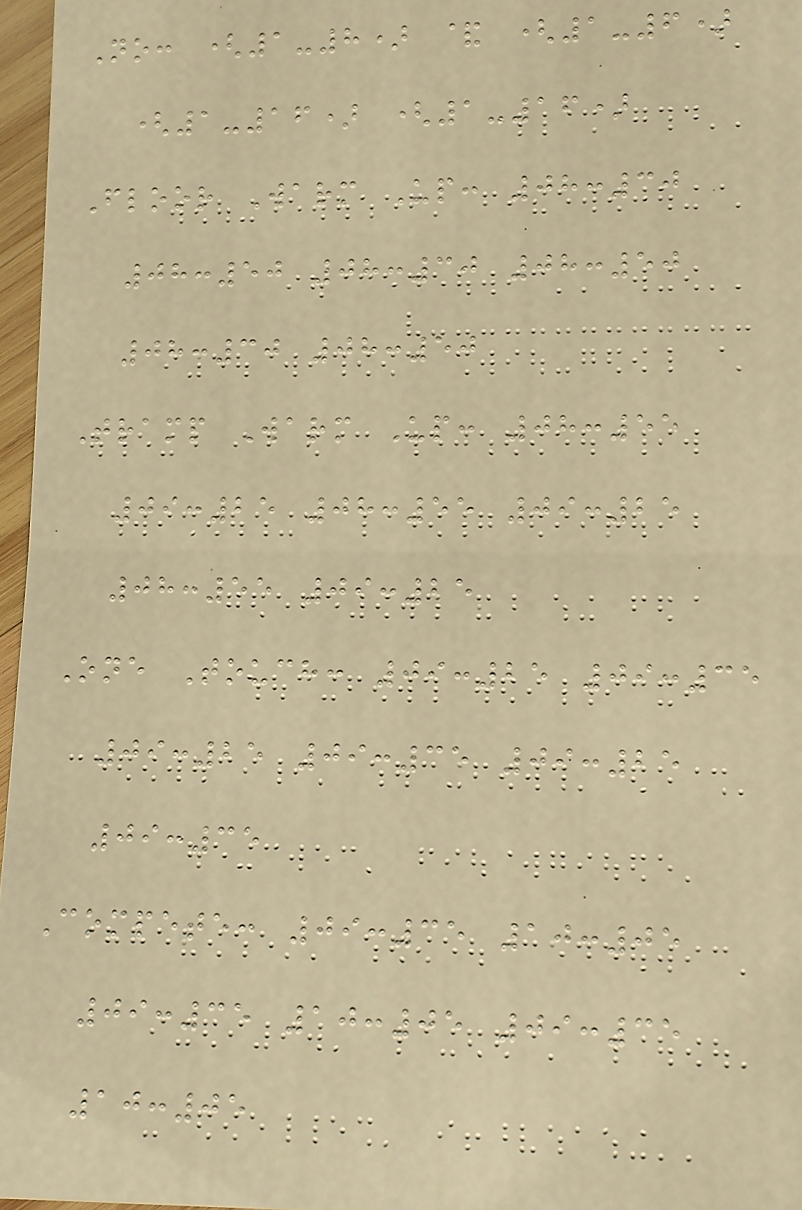No: (1-8) & (1-6)
(1-16) (1-16)
Floor Warm Up: 08:30
08:50 08:30 08:50
08:30 08:50
Tramp Warm Up: 08:55
09:25 08:55 09:25
08:55 09:25
One Touch: 09:25 09:35
09:25 09:35 09:25
09:35
Compete: 09:35 10:05
09:35 10:05 09:35
10:05
